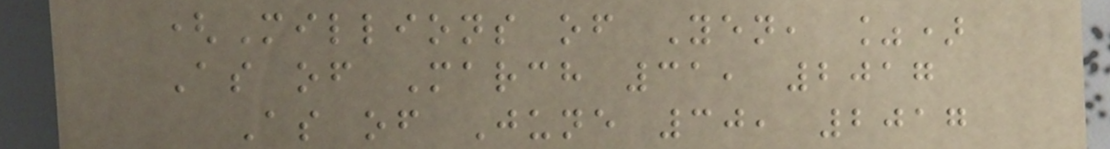(Millions of Yen, %)
As of March 31, 2017
As of June 30, 2017
